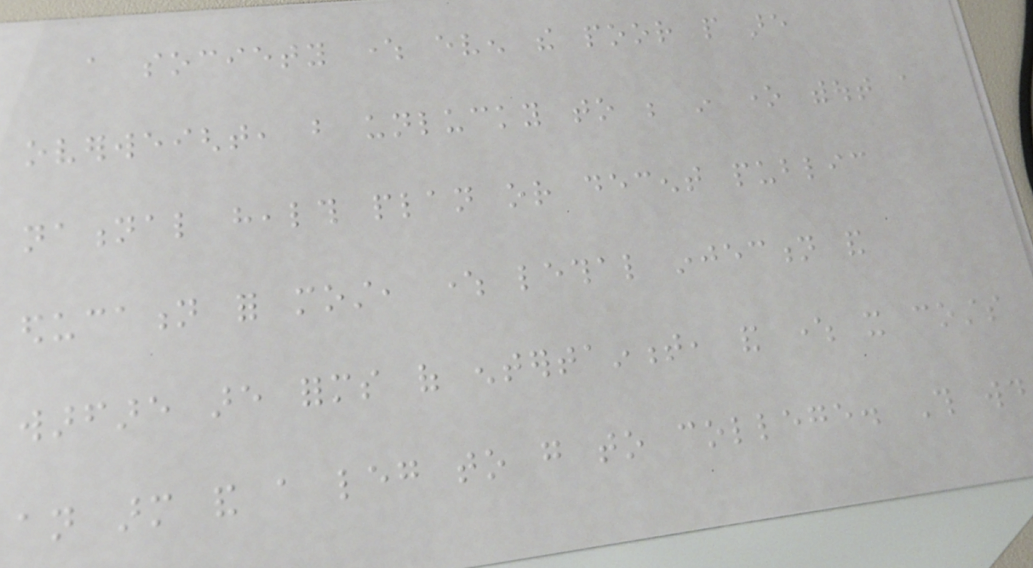a society where even the poor people are
overweight, but unlucky to be in one without a
national health plan or decent public
education for most, where lethal injection and
warfare are forms of entertainment, and where it costs
an arm and a leg to go to college. This would
